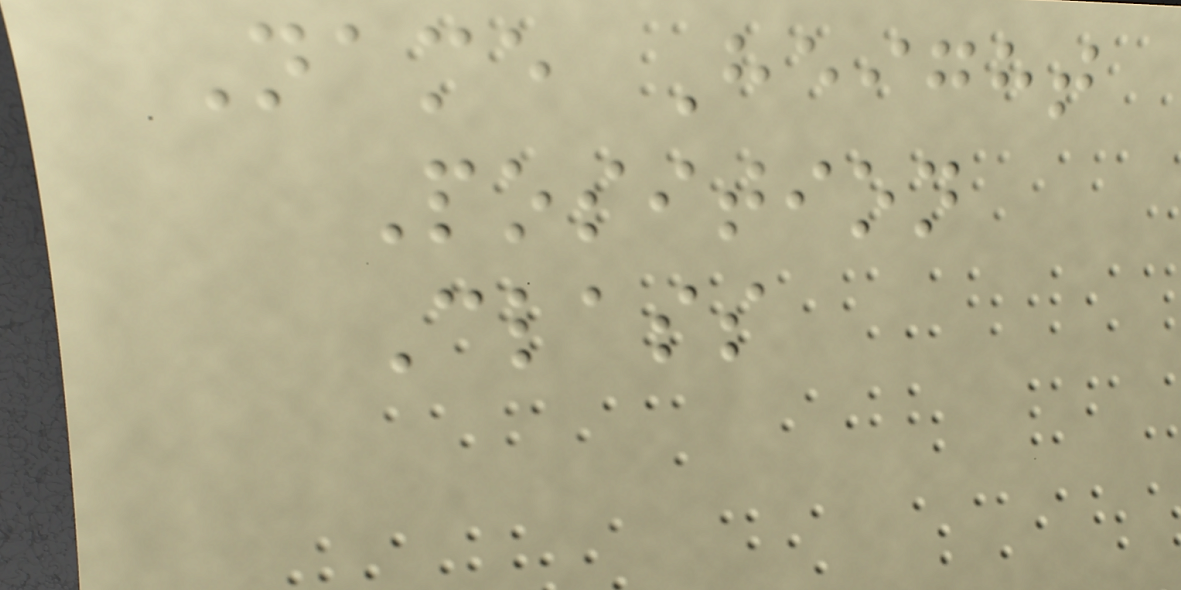Name Height
Position
Class
